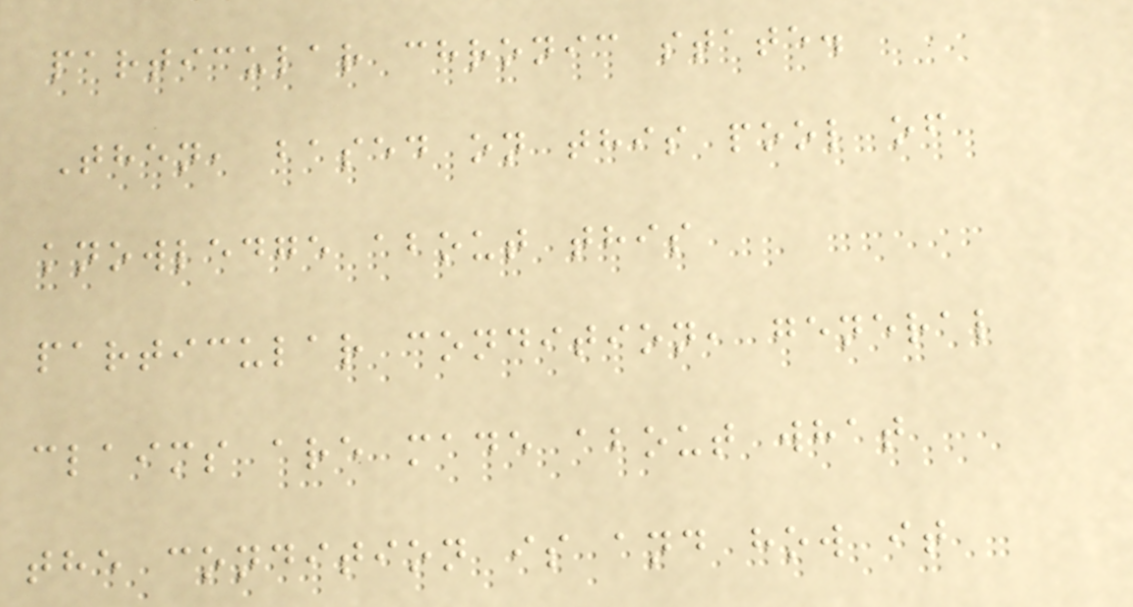particular chronic state.
Then, based on this pool of
knowledge about this
particular condition, general
claims are made about what
the condition is and how it
